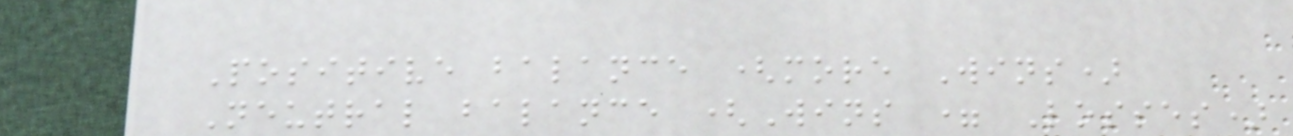Positive balance (more Wins)
Neutral balance (Wins = Losses)
